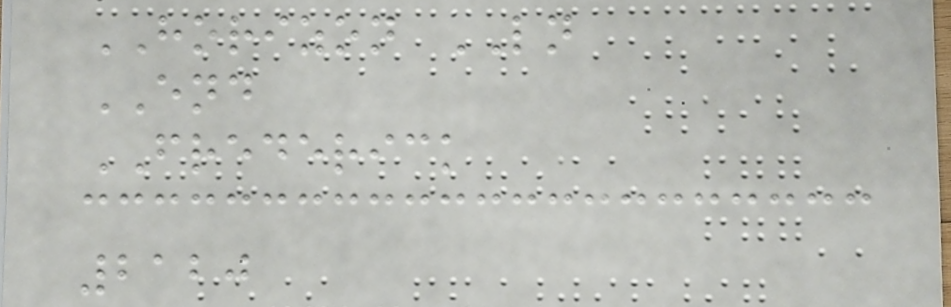HORIZON LN
END
FREDERICK
2120
